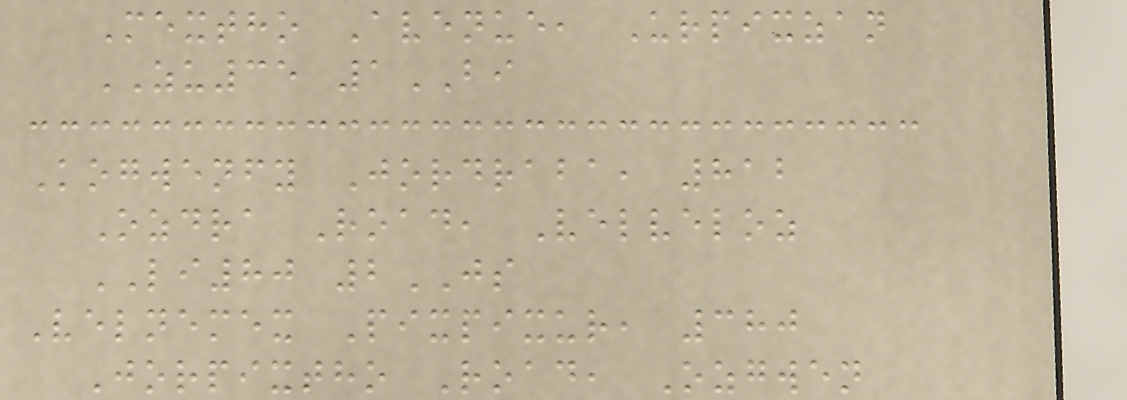Mextho Avenue, Urpixzan
ZU35 1BI
Kogwenfy Jordraba, 812
Ozdra Road, Velveloz
LI80 2JS
Velnemex Pixpixur, 380
Jorpixtho Road, Ozgwen
